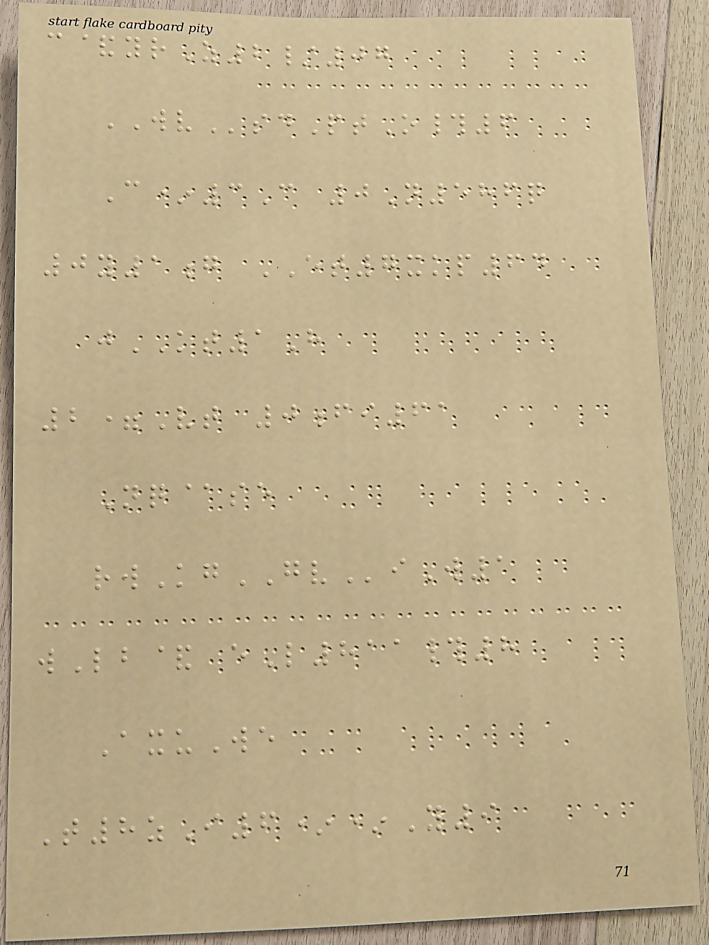c&yrZ2/07
WVsdPtO#6
C*3C 0N586q
0y1g ET7xkp64
jKT1H
2=Vt 0fi61
Nq@se
rwKgGViW1
wLb& eL811#8
AxuWe
T8zI6**Y9
